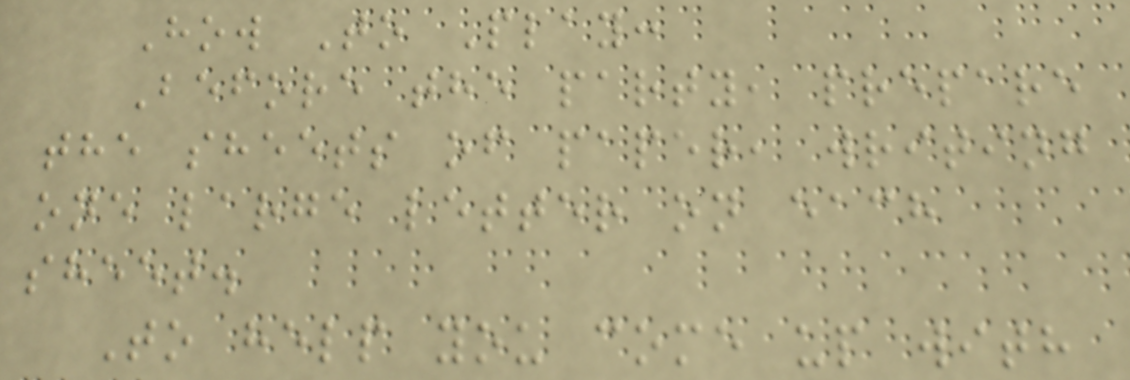How To Play:
Before the party, prepare
the sheets of paper, writing
one large letter on each
sheet.
To help you come up with
